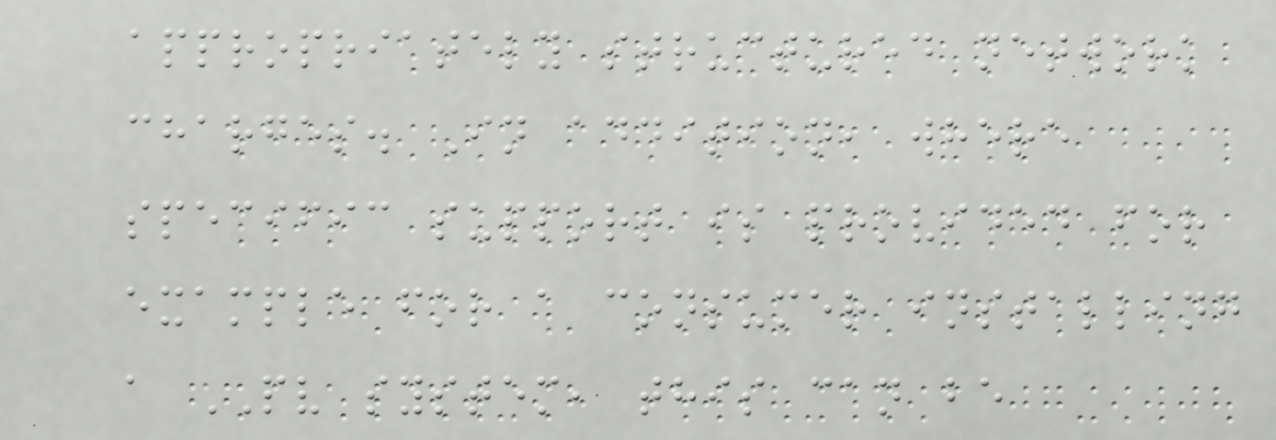appropriately structured network
charges. In addition, where
specific support is provided for
example for a consumer installing
a PV system, this can be
